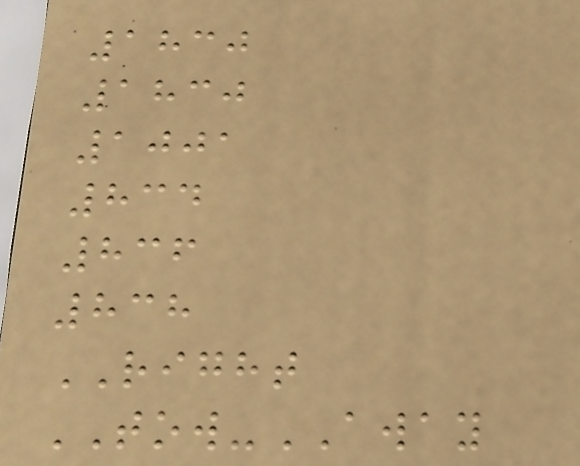1830
1830
1001
834
836
838
RIGHT
TOW-AWAY
